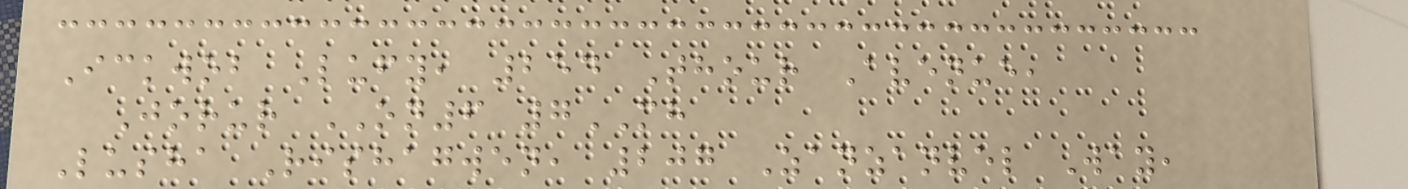Ickwob Lufy, 254 Thour Avenue,
Jorur ON6 7MH
Lusha Rishagwen, 207 Zanzanvel Way,
